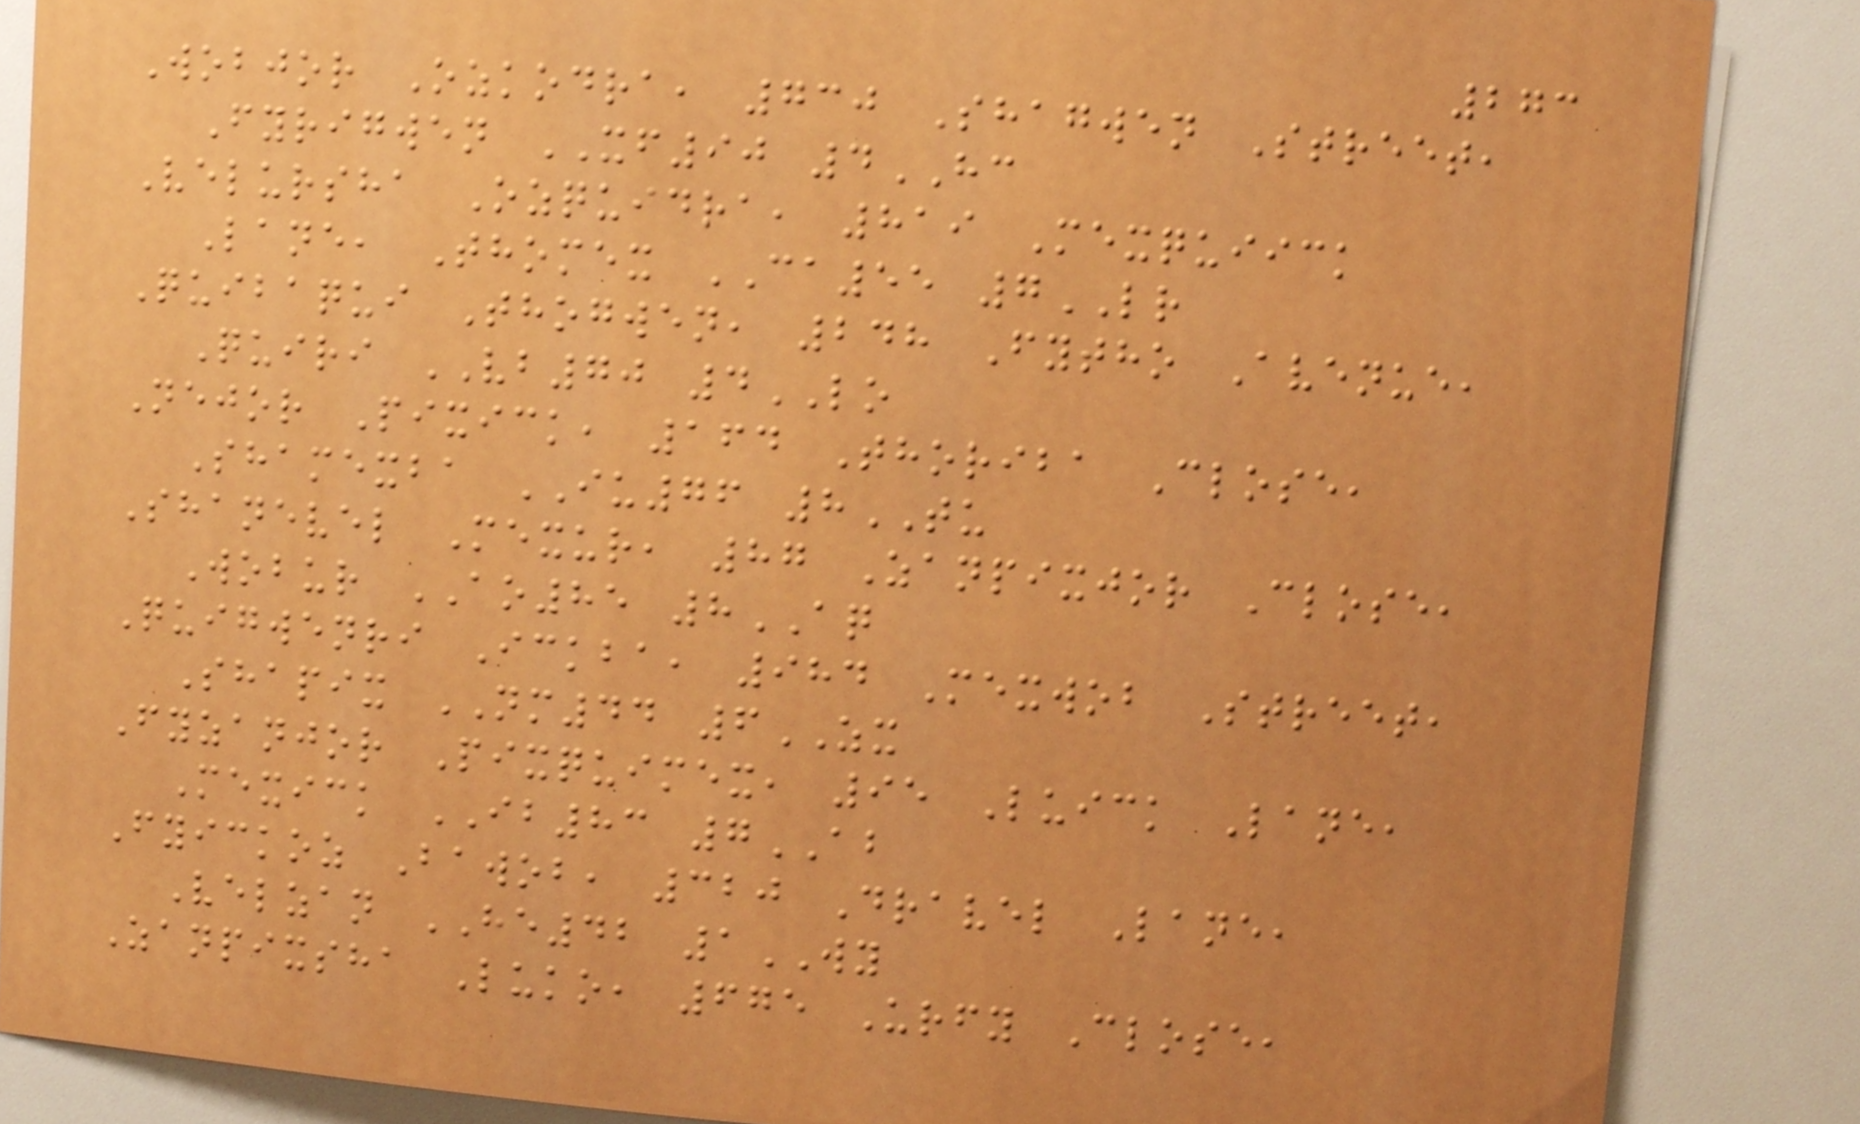273
Wobjor Ozkodra, 730 Shagwen Street,
Fyrigwen XF90 4HC
Velursha Ozquidra, 819 Mexquiick
Lane, Thomex CA55 7LR
Quibaqui Thogwen, 248 Fytho Avenue,
Quiri VB70 4LO
Nejor Pixick, 164 Thoriba Close,
Shamexba IU76 8TU
Shanevel Mexur, 87 Zanpixjor Close,
Wobur AO85 8AQ
Quigwenri Ickba, 984 Mexwob Street,
Shapix NM44 6ZX
Fyzanjor Pixquimex, 95 Luick Lane,
Mexick IB83 7AB
Fyickoz Bawob, 320 Dravel Lane,
Velzan HE42 1WY
Zanpixsha Luko, 675 Urfy Close,
